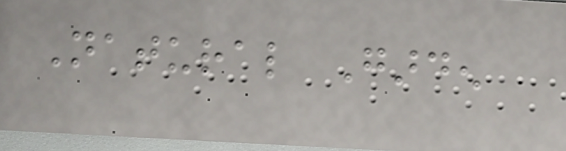Natural Garden
